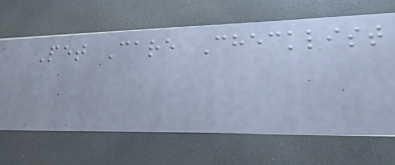Pet Care Checklist
